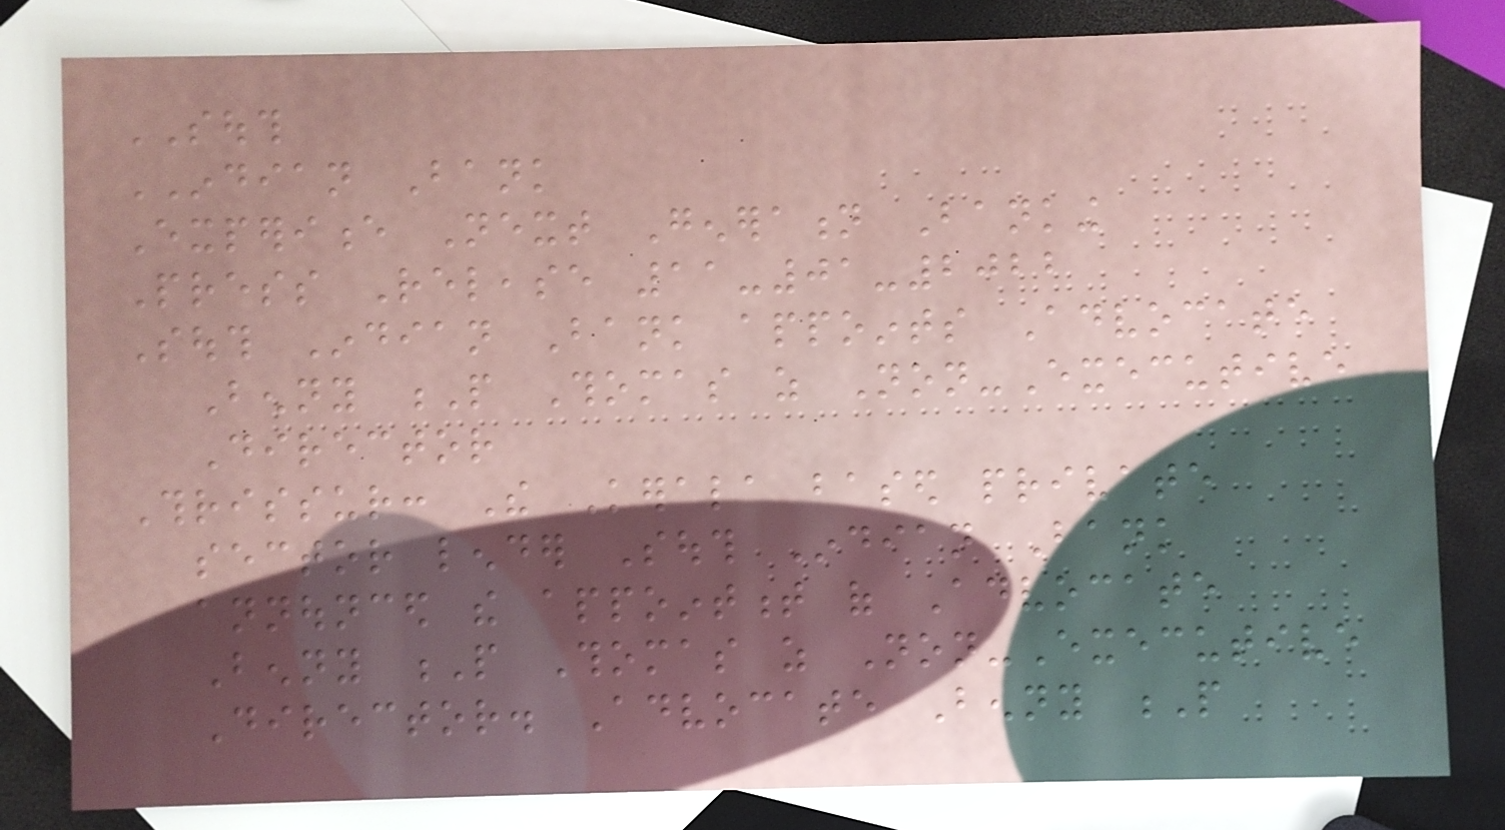SOUTH
INDIAN Bank
Experience Next Generation Banking
Press Release 11-01-2022
South Indian Bank appoints Advocate
Benny P Thomas as Non-Executive
Director
Thrissur: The Kerala based private
sector lender South Indian Bank
announced the appointment of Advocate
Benny P Thomas as Non-Executive
Director. Advocate Benny P
